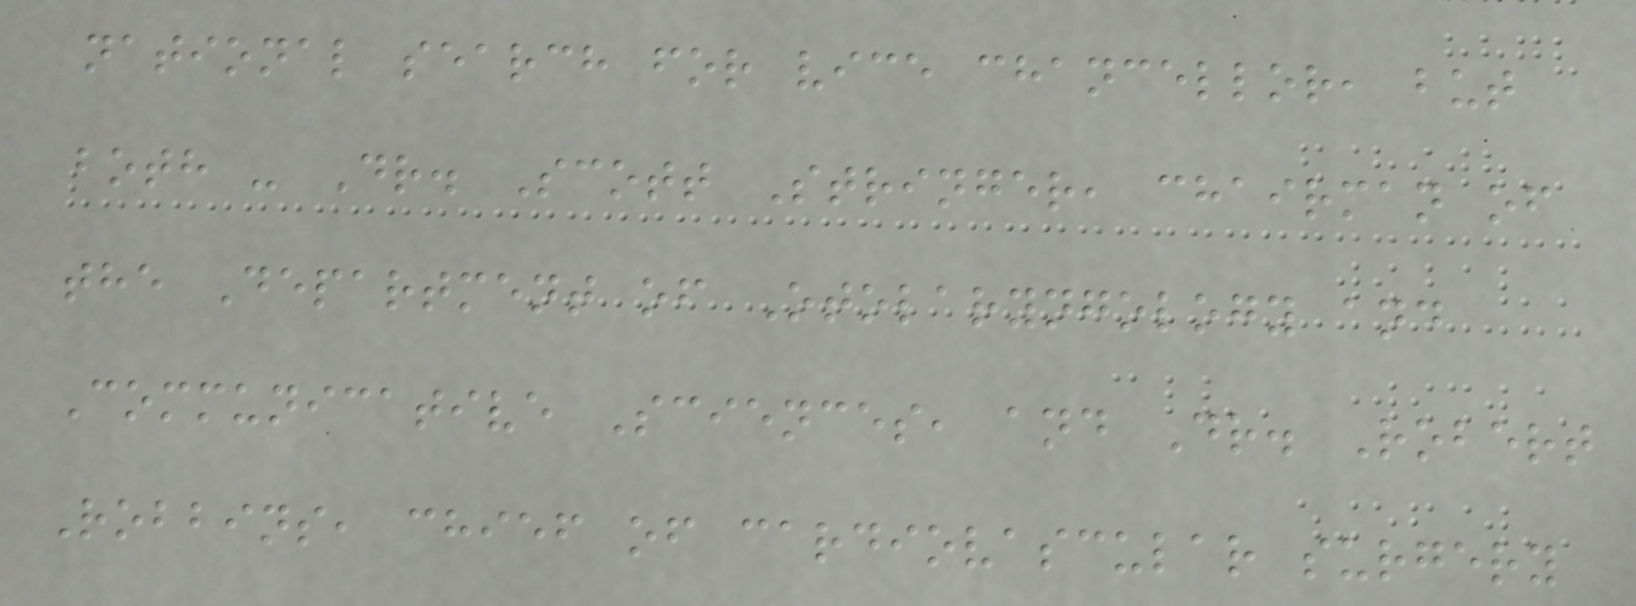national search for vice chancellor, but
both - Dr. Scott Stringer, chairman of
the Department of Otolaryngology and
Communicative Sciences, and Dr. Robert
Robbins, chief of cardiovascular surgery
